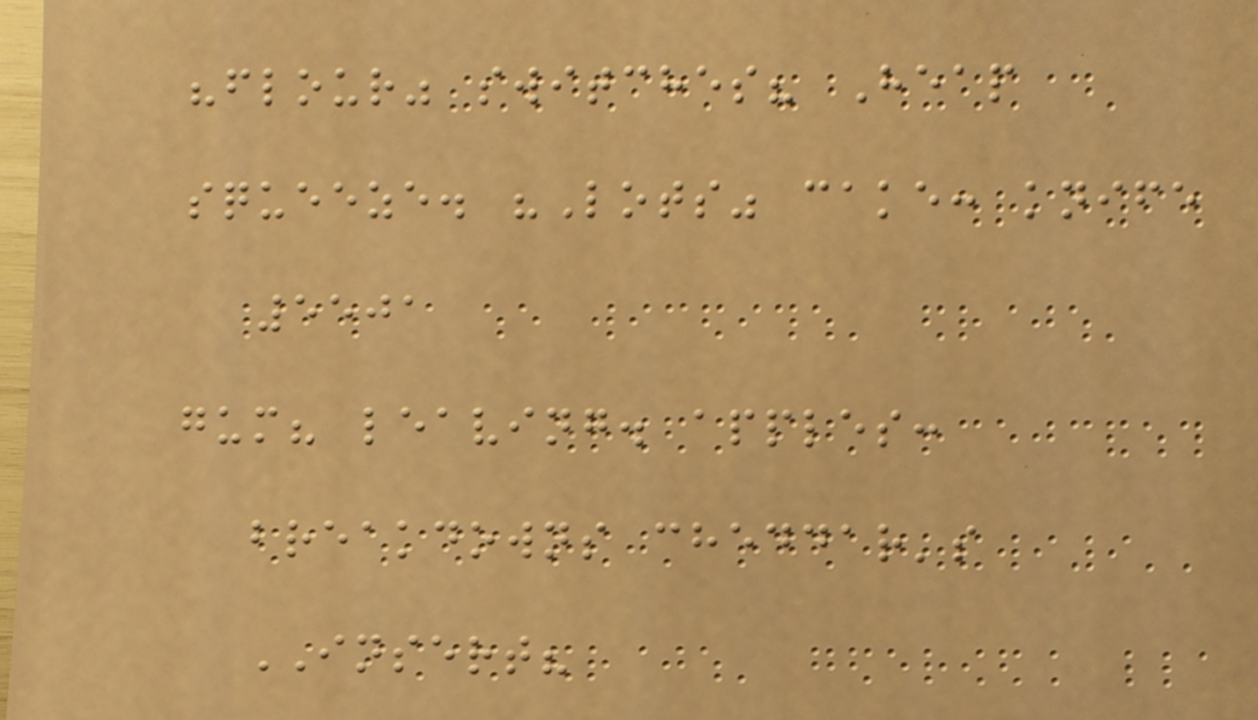"flour" switches? Heap
squeeze. "Lots" cake: knife
5501
gum? leaving. apples:
breakdowns cheddar's
INSERT?
